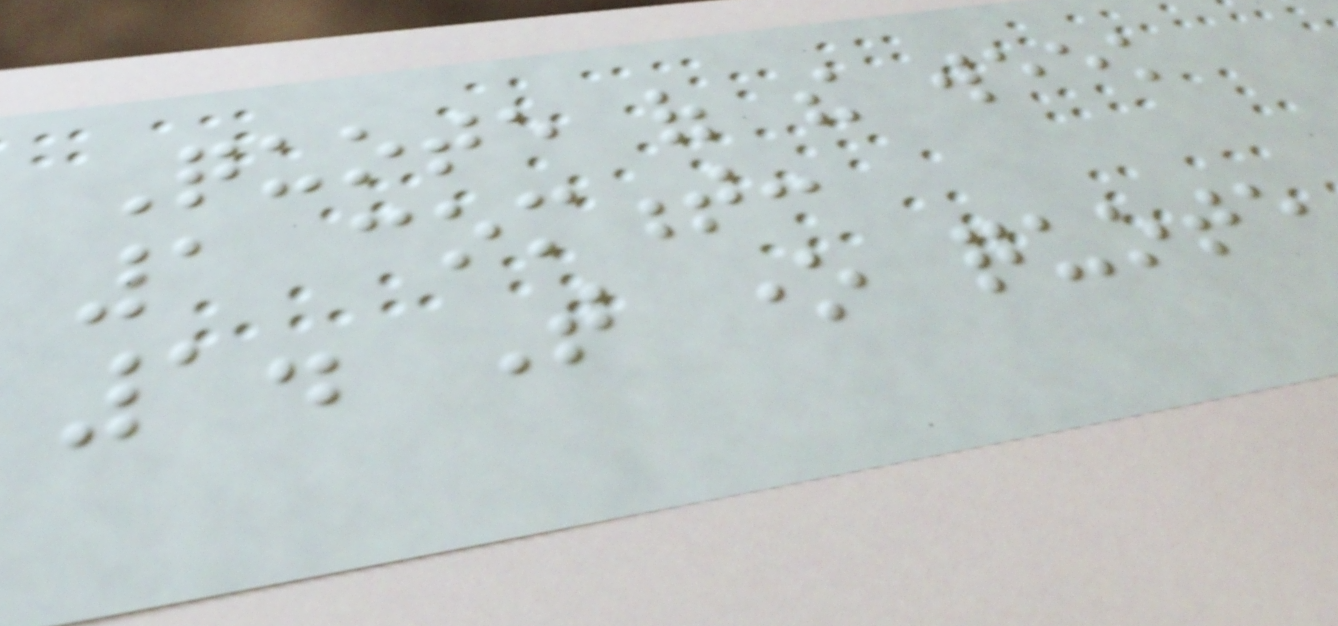Quote of the week
1 comment:
1. That one quote
